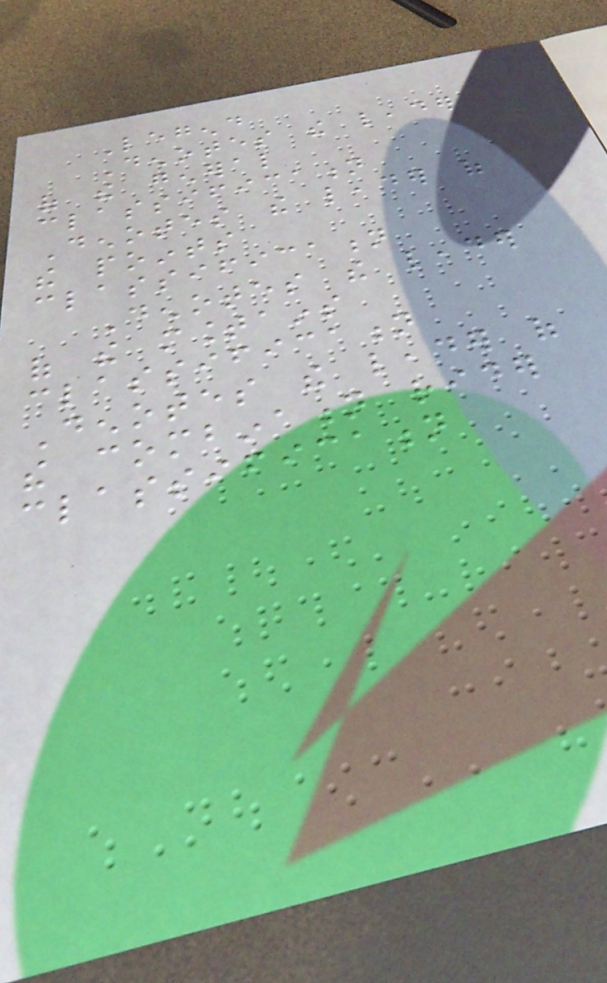Legend
Denotes the leader
of the general
classification
Denotes the leader of
the points
classification
Denotes the leader
of the mountains
classification
Denotes the leader of
the combination rider
classification
